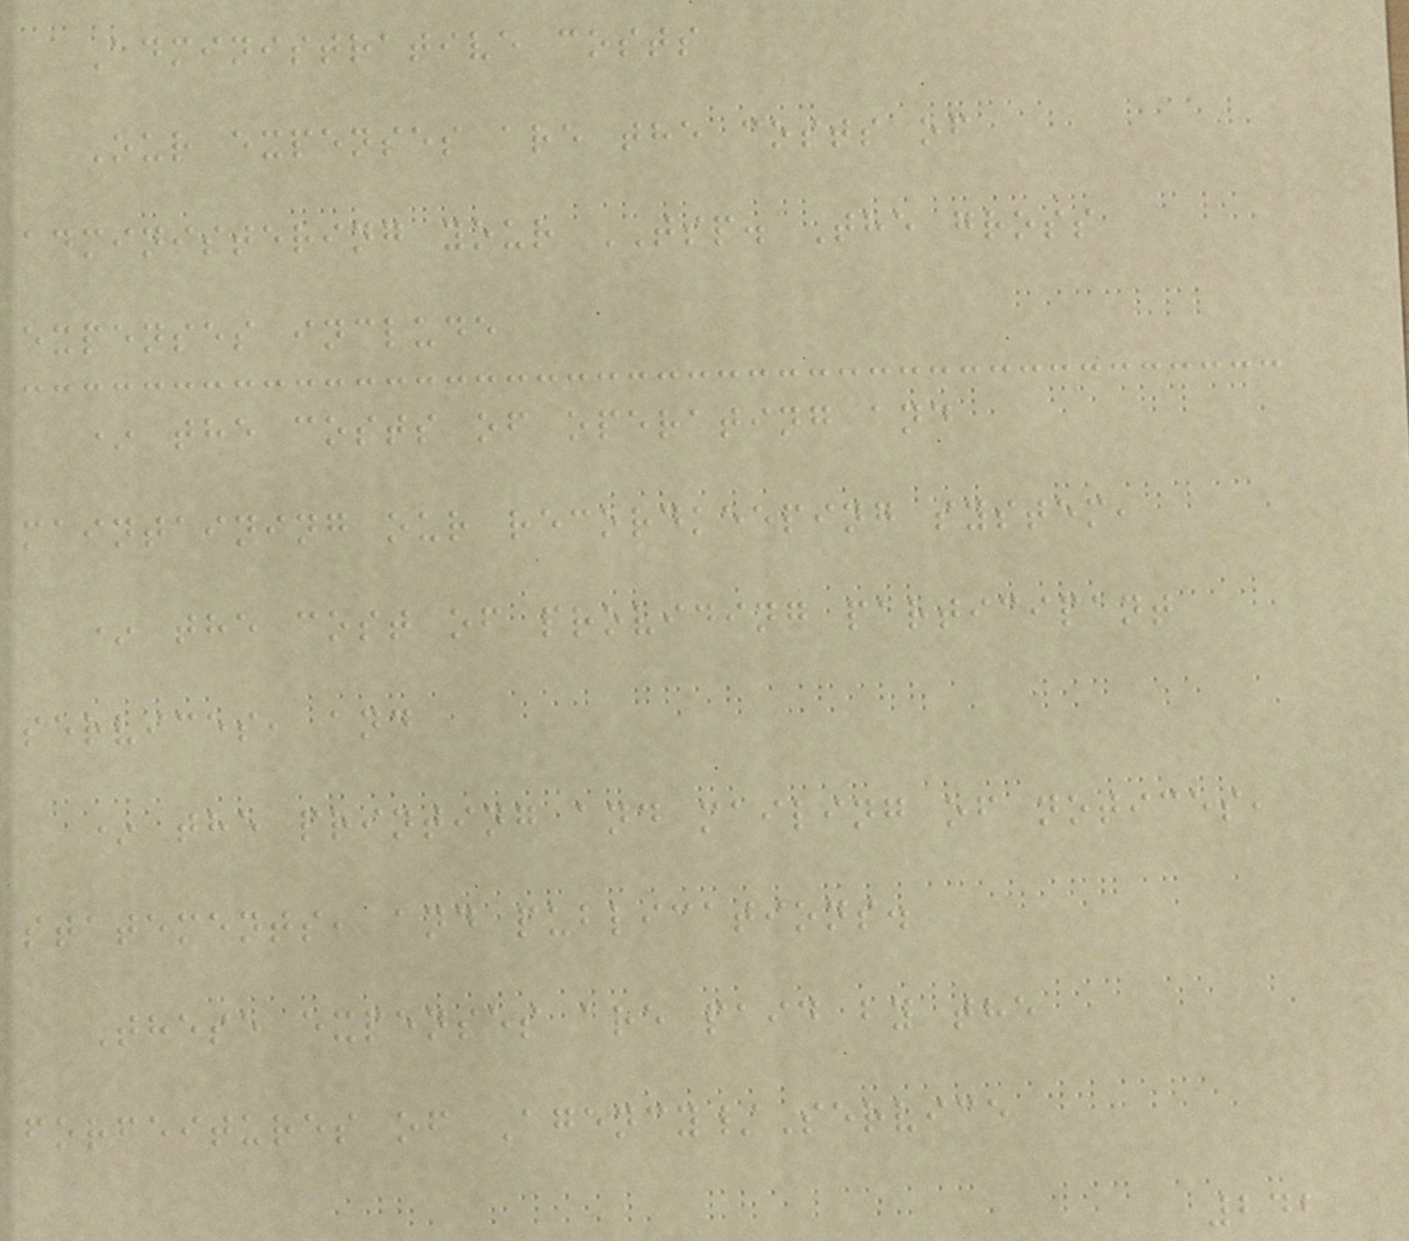Administrative costs
Our expenses are the costs of
administering your TSP. The gross
expenses include
* the costs of operating and
maintaining our recordkeeping system,
* the cost of providing participant
services, and
* the printing and mailing of notices,
statements, and publications.
These expenses are paid by the
forfeitures of Agency/Service
242
